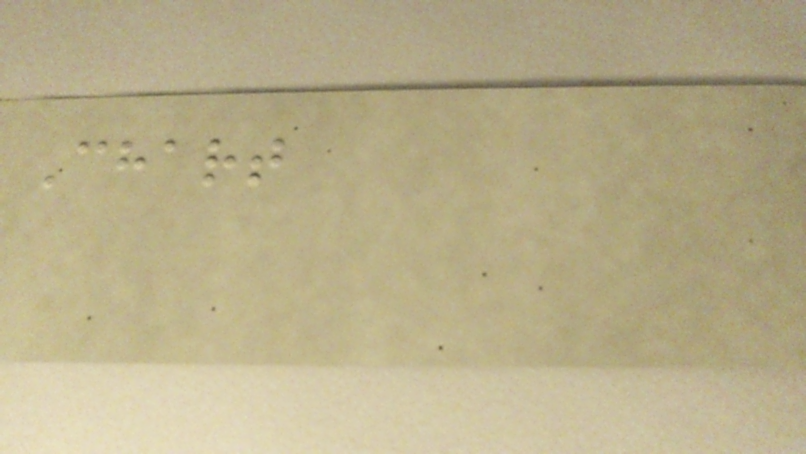Chart
